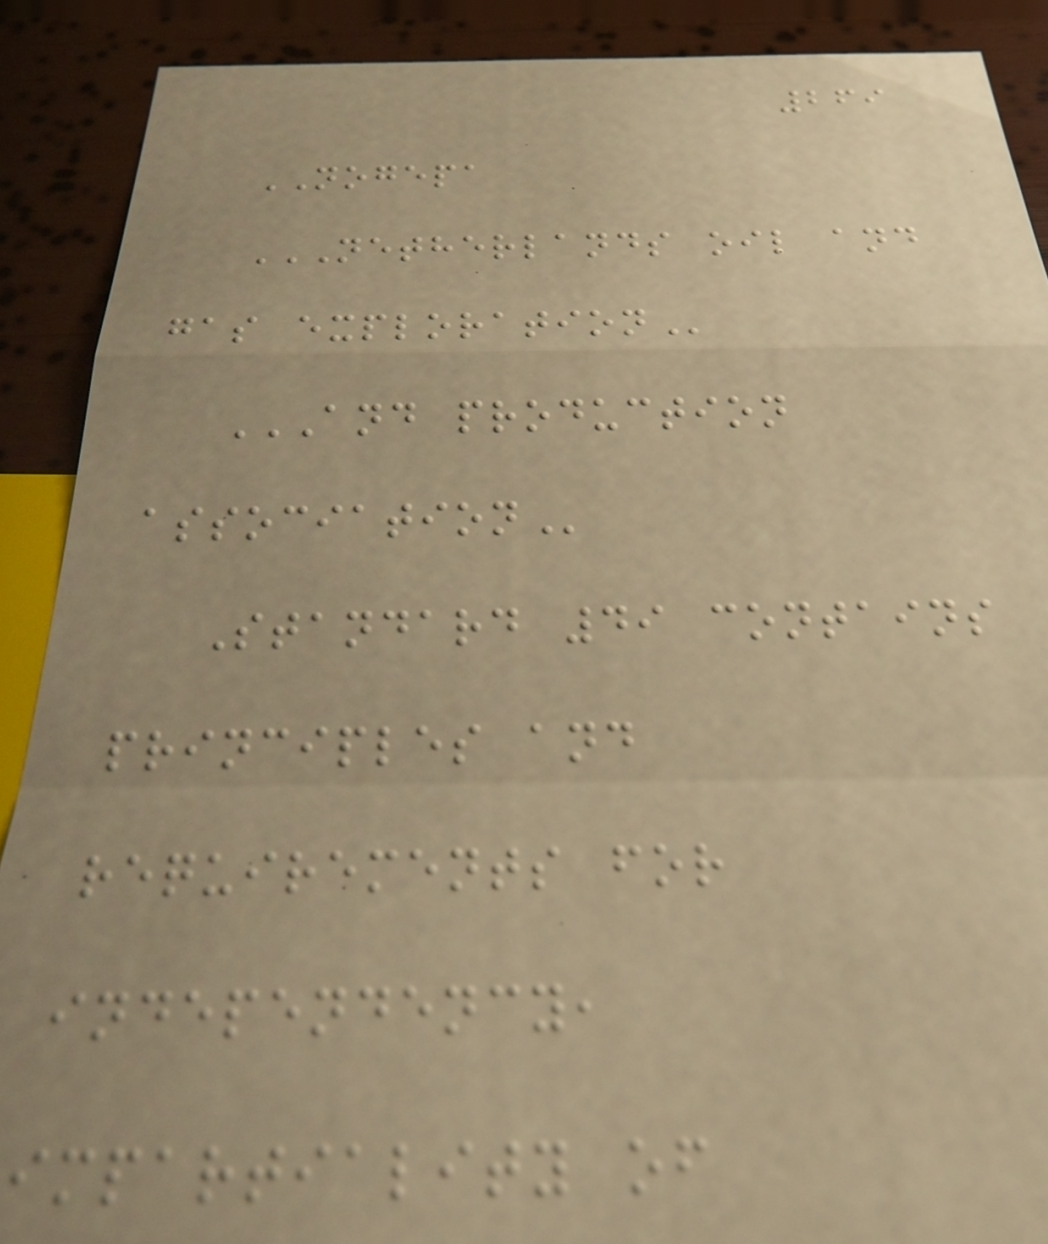269
NOGEPA
NETHERLANDS OIL AND
GAS EXPLORATION
AND PRODUCTION
ASSOCIATION
Standard 49 contains
principles and
requirements for
independency,
impartiality of
